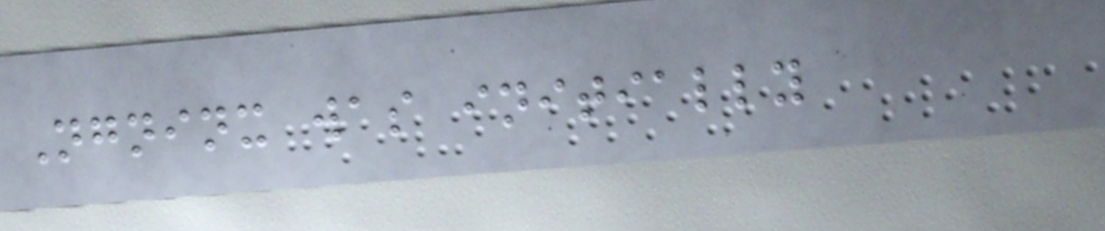Ngninx was initially
